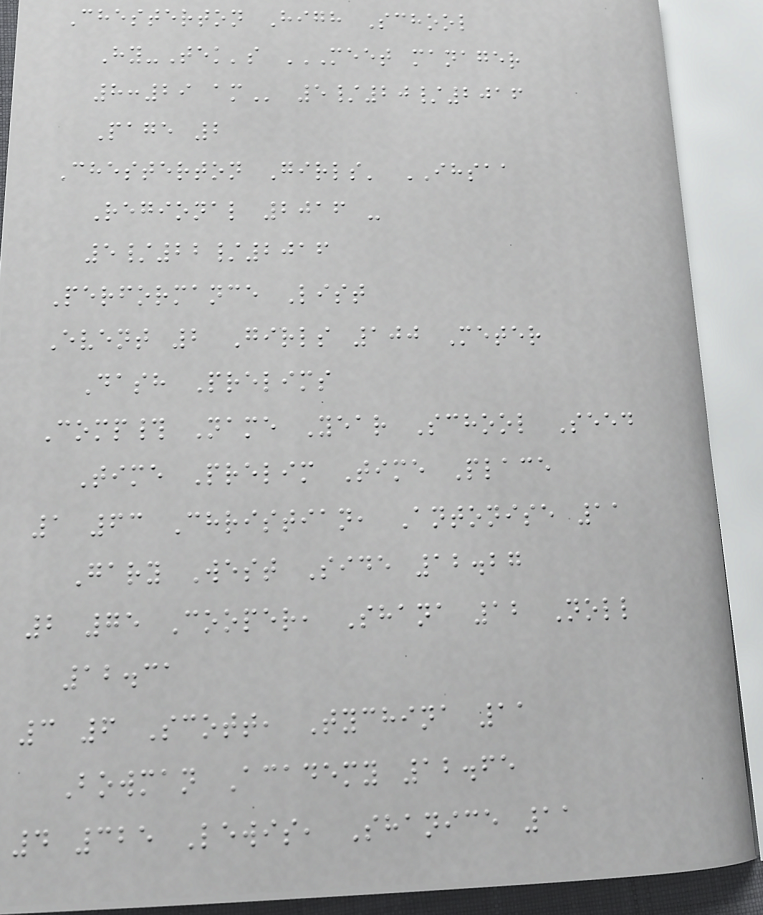Chesterton High School
Hy-Tek's MEET MANAGER
8:29 AM 5/20/2016
Page 2
Chesterton Girls' IHSAA
Regional 2016 -
5/22/2016
Performance List
Event 2 Girls 100 Meter
Dash Prelims
Comp# Name Year School Seed
Time Prelim Time Place
1 63 Christian, Antonise 11
Gary West Side 12.27
2 75 Cooper, Shana 12 Noll
12.31
3 6 Scott, Tychina 11
Bowman Academy 12.65
4 325 Lewis, Shanice 11
